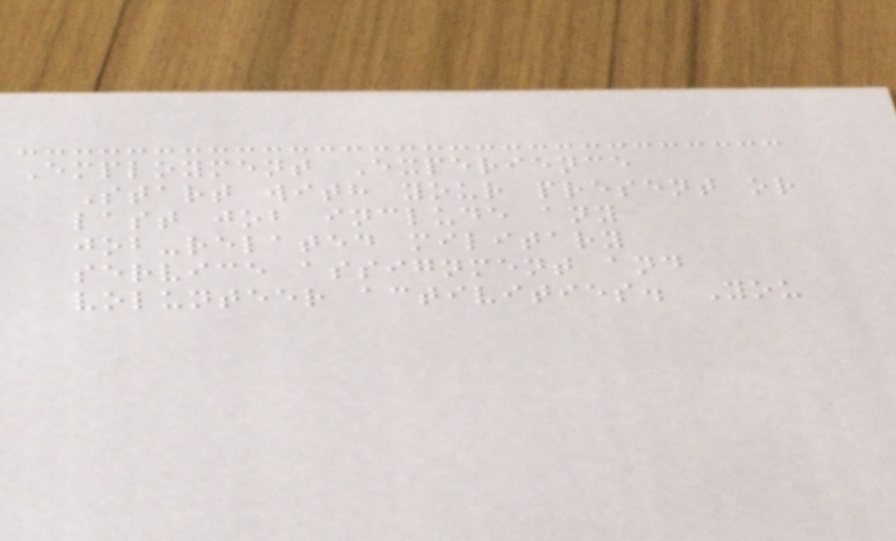Employment Experience
Start with your present or
last job include any
job-related military
service assignment and
volunteer activities. You
